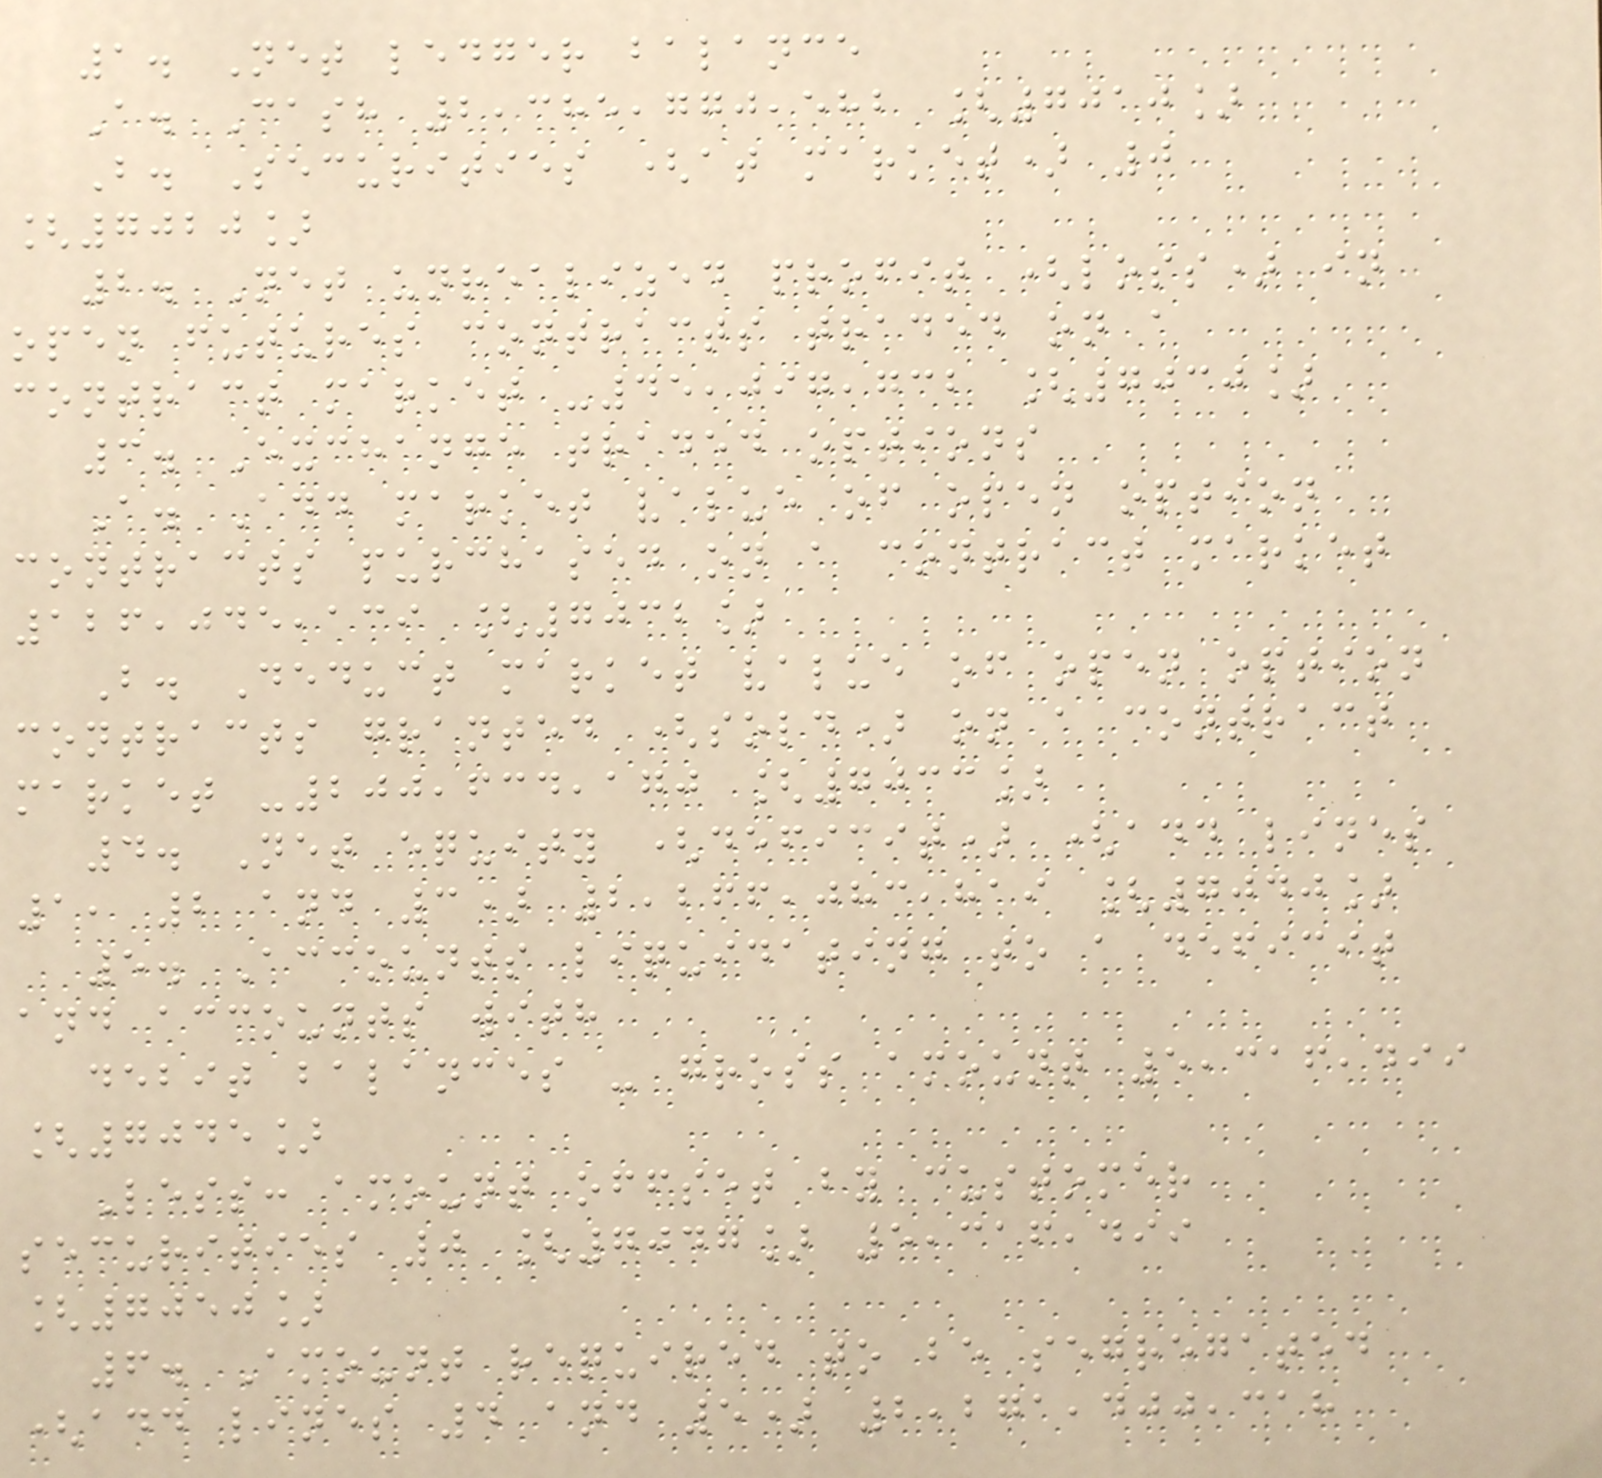1. Net ledger balance
A. Cash 2,385,770,582 [7010]
B. Securities (at market) 0
[7020]
2. Net unrealized profit (loss) in
open futures contracts traded on a
contract market -45,097,732 [7030]
3. Exchange traded options
A. Add market value of open option
contracts purchased on a contract market
126,045,139 [7032]
B. Deduct market value of open option
contracts granted (sold) on a contract
market -200,634,170 [7033]
4. Net equity (deficit) (add lines
1, 2 and 3) 2,266,083,819 [7040]
5. Accounts liquidating to a deficit
and accounts with
debit balances - gross amount 5,316,499
[7045]
Less: amount offset by customer
securities 0 [7047] 5,316,499
[7050]
6. Amount required to be segregated
(add lines 4 and 5) 2,271,400,318
